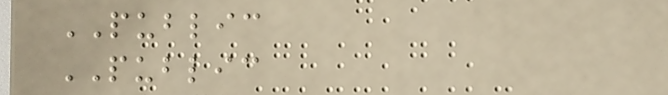PUBLIC
PUBLIC
